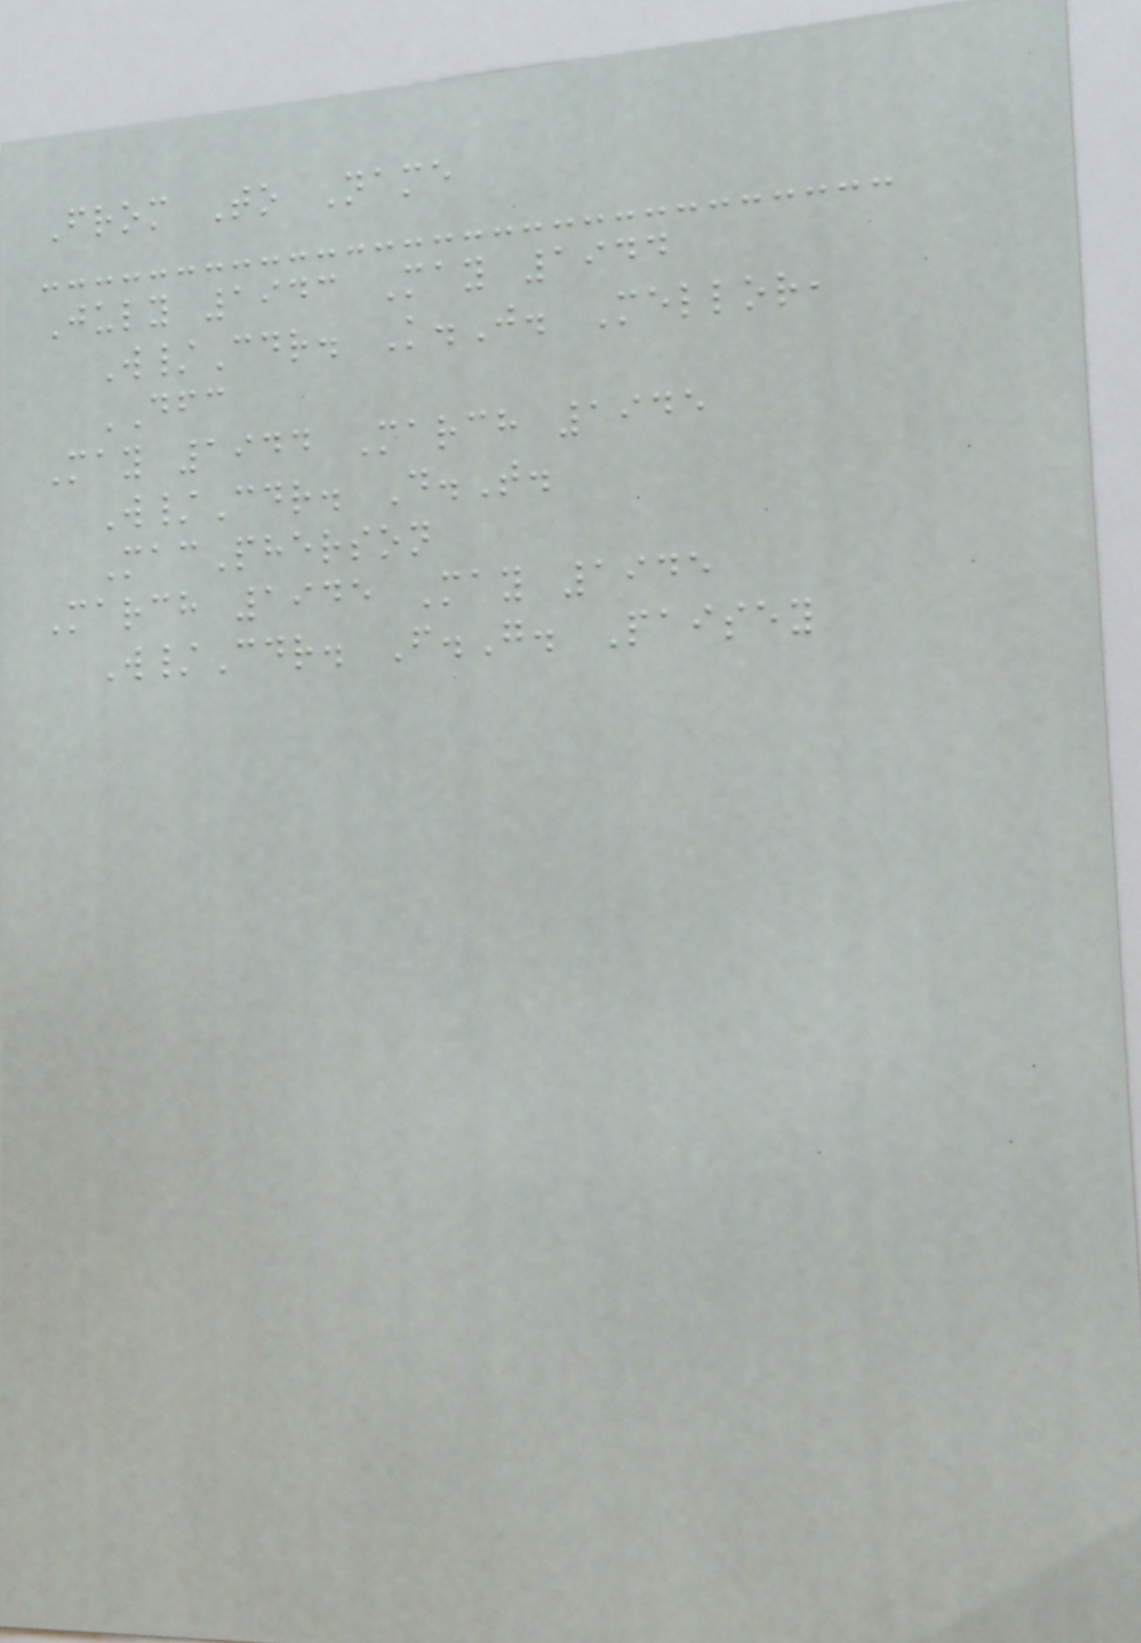From To Name
July 1943 May 1944
W/Cdr. K.J. Mellor,
DFC
May 1944 March 1945
W/Cdr. D.T.
MacPherson
March 1945 May 1945
W/Cdr. F.G. Paisey
